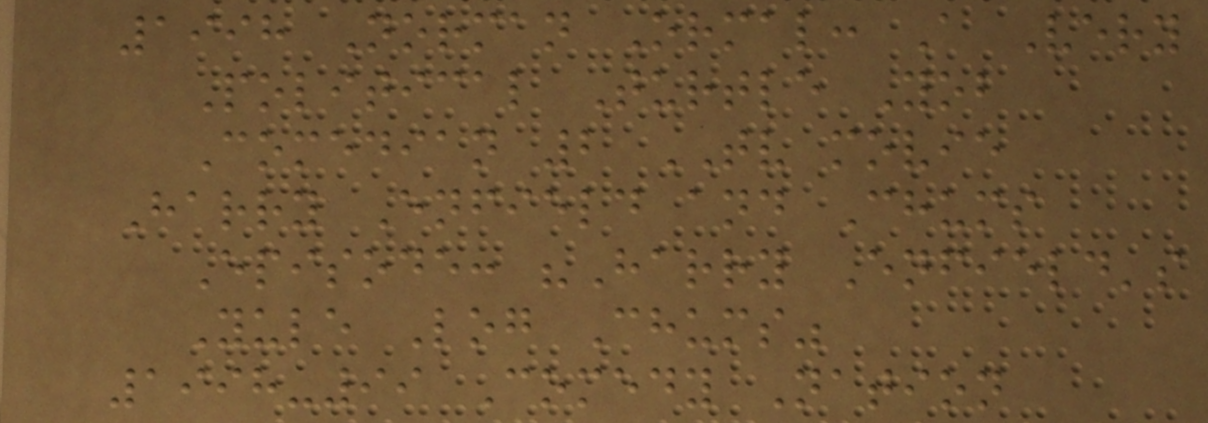1998 Norman Ormal: A Very
Political Turtle Yob
Comedian 2 TV movie
Harry Enfield and Chums
Episode: "Harry Enfield's
Yule Log Chums"
1998-99 Comedy Nation
